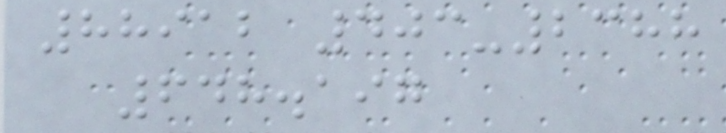88912 403-2388
648.197
